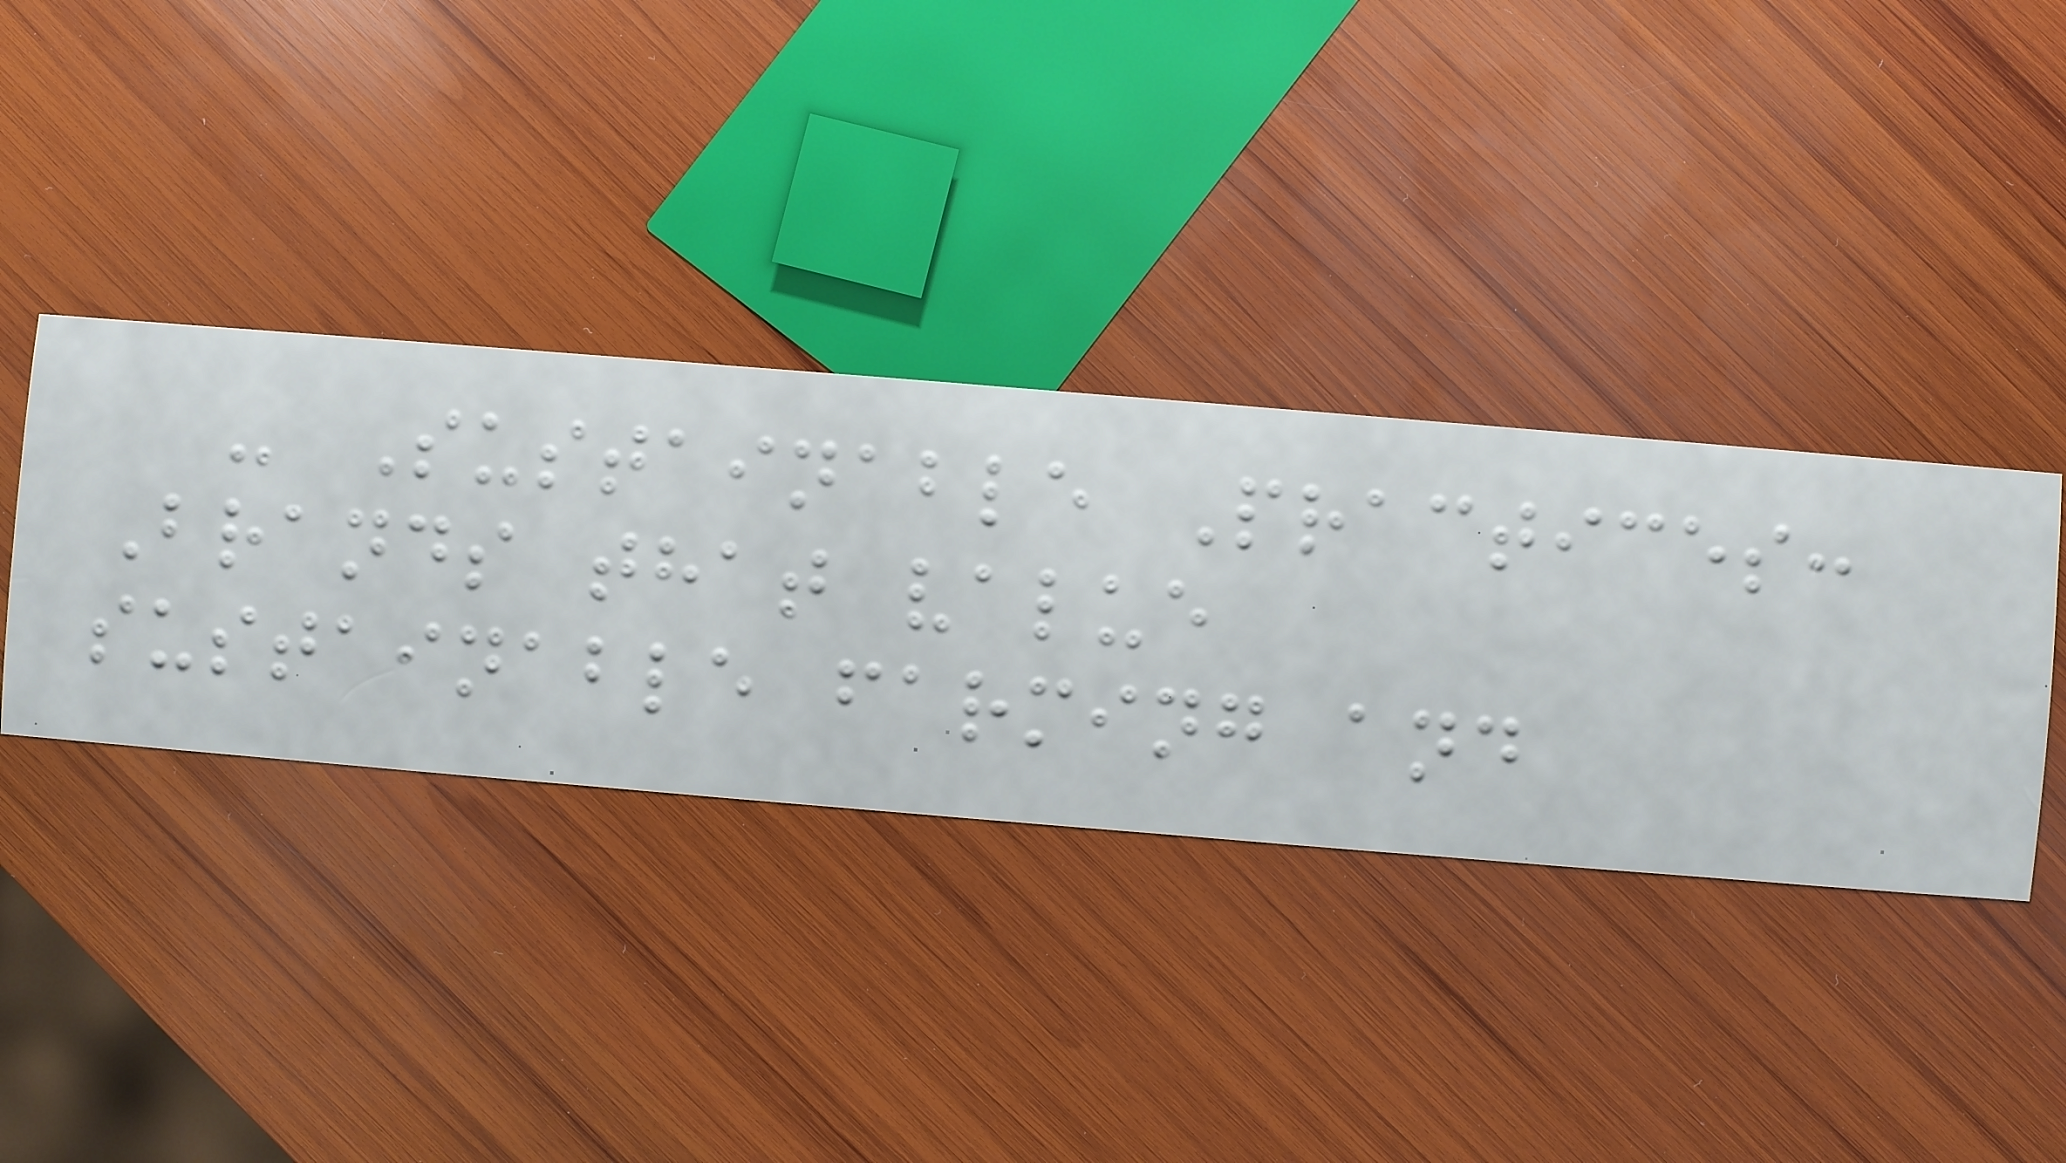- Sustainable Practices:
Brands that value
sustainable farming and
